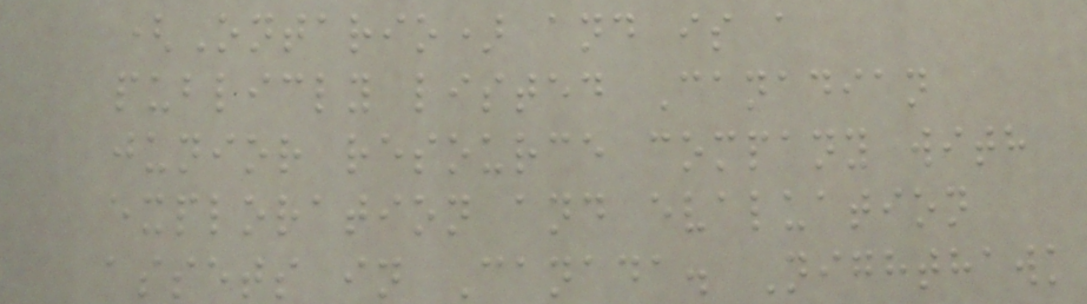(Ontario) and is a
publicly listed Canadian
junior resource company with
exploration and evaluation
assets in Canada. Nighthawk
